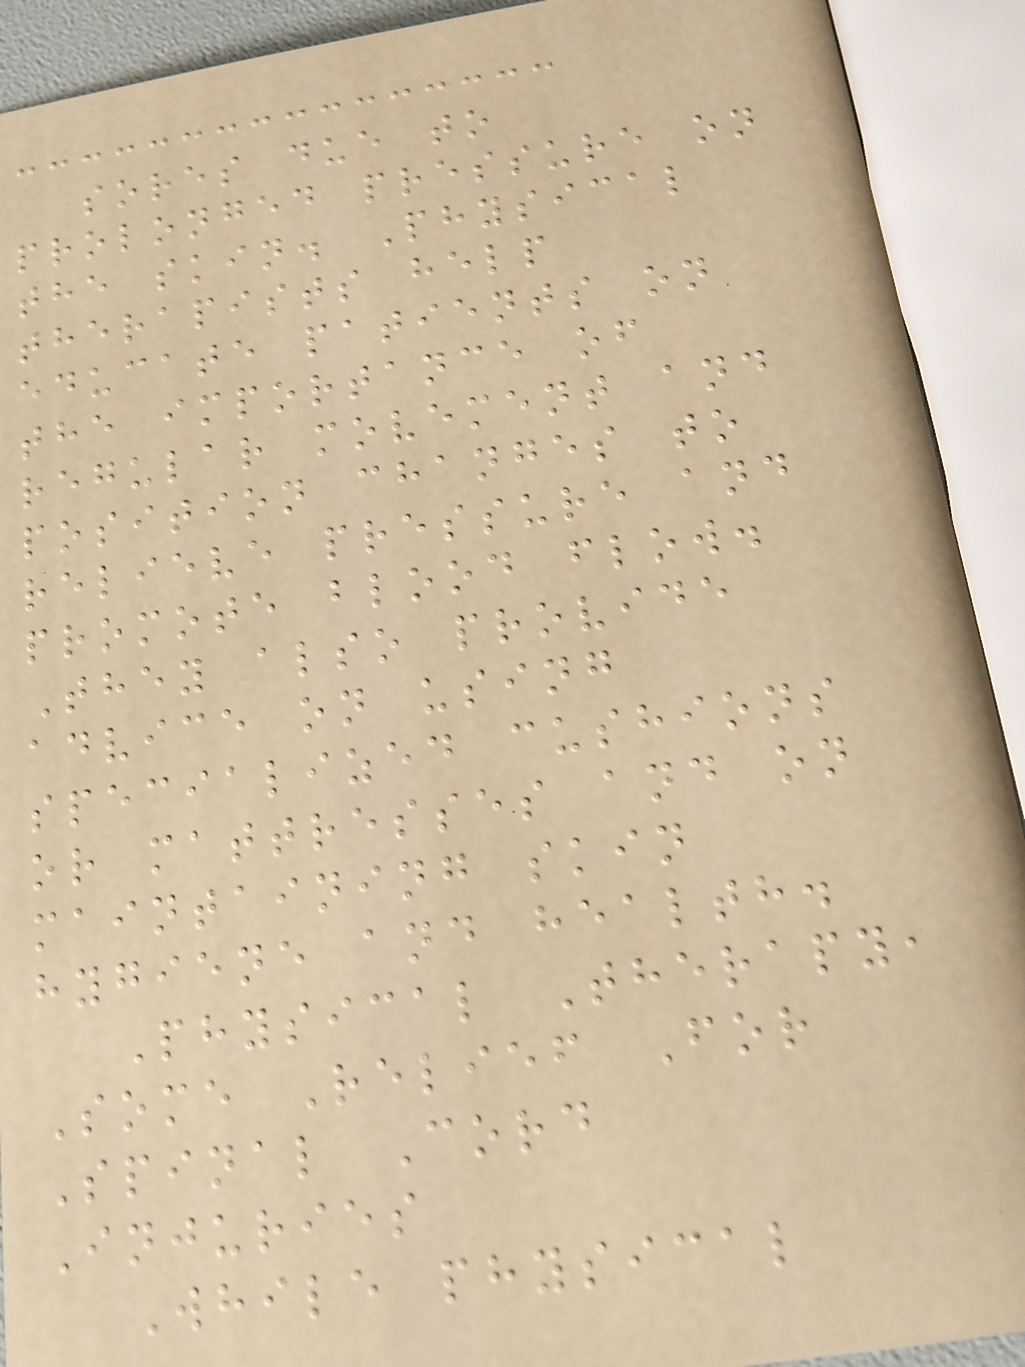sores due to
prolonged pressure on
the skin. Physical
therapists help
educate patients on
the importance of
regular movement and
position changes to
relieve pressure and
promote blood flow.
They also provide
advice on using
specialized cushions
or mattresses and on
maintaining skin
hygiene and health.
Physical Therapy,
Some Relief For
Spinal Cord
Injuries
While physical
